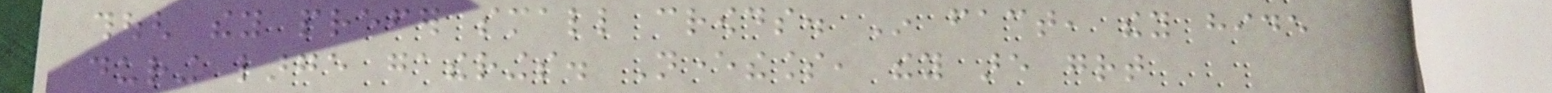though they prefer small crowds. In fact, they hide
during large gatherings. Nevertheless, they are great
